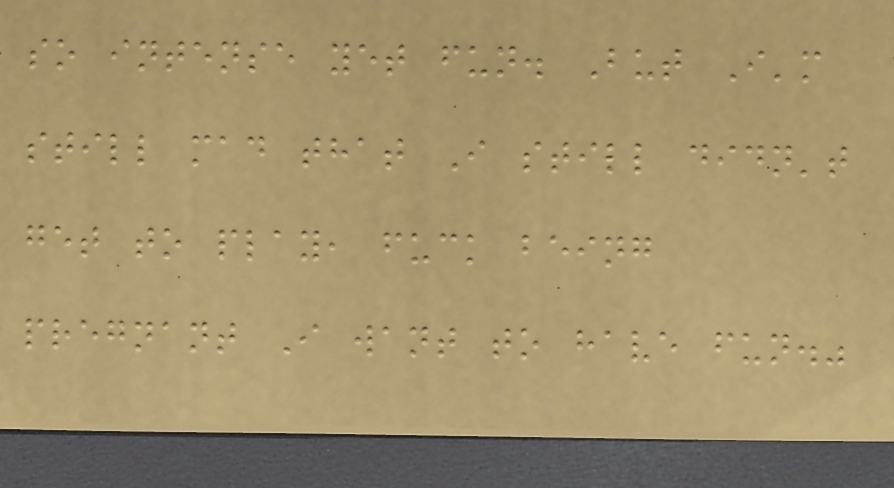so intense yet fun. But I'm
still mad that I still didn't
get to play, fuck being
pregnant I want to have fun."
